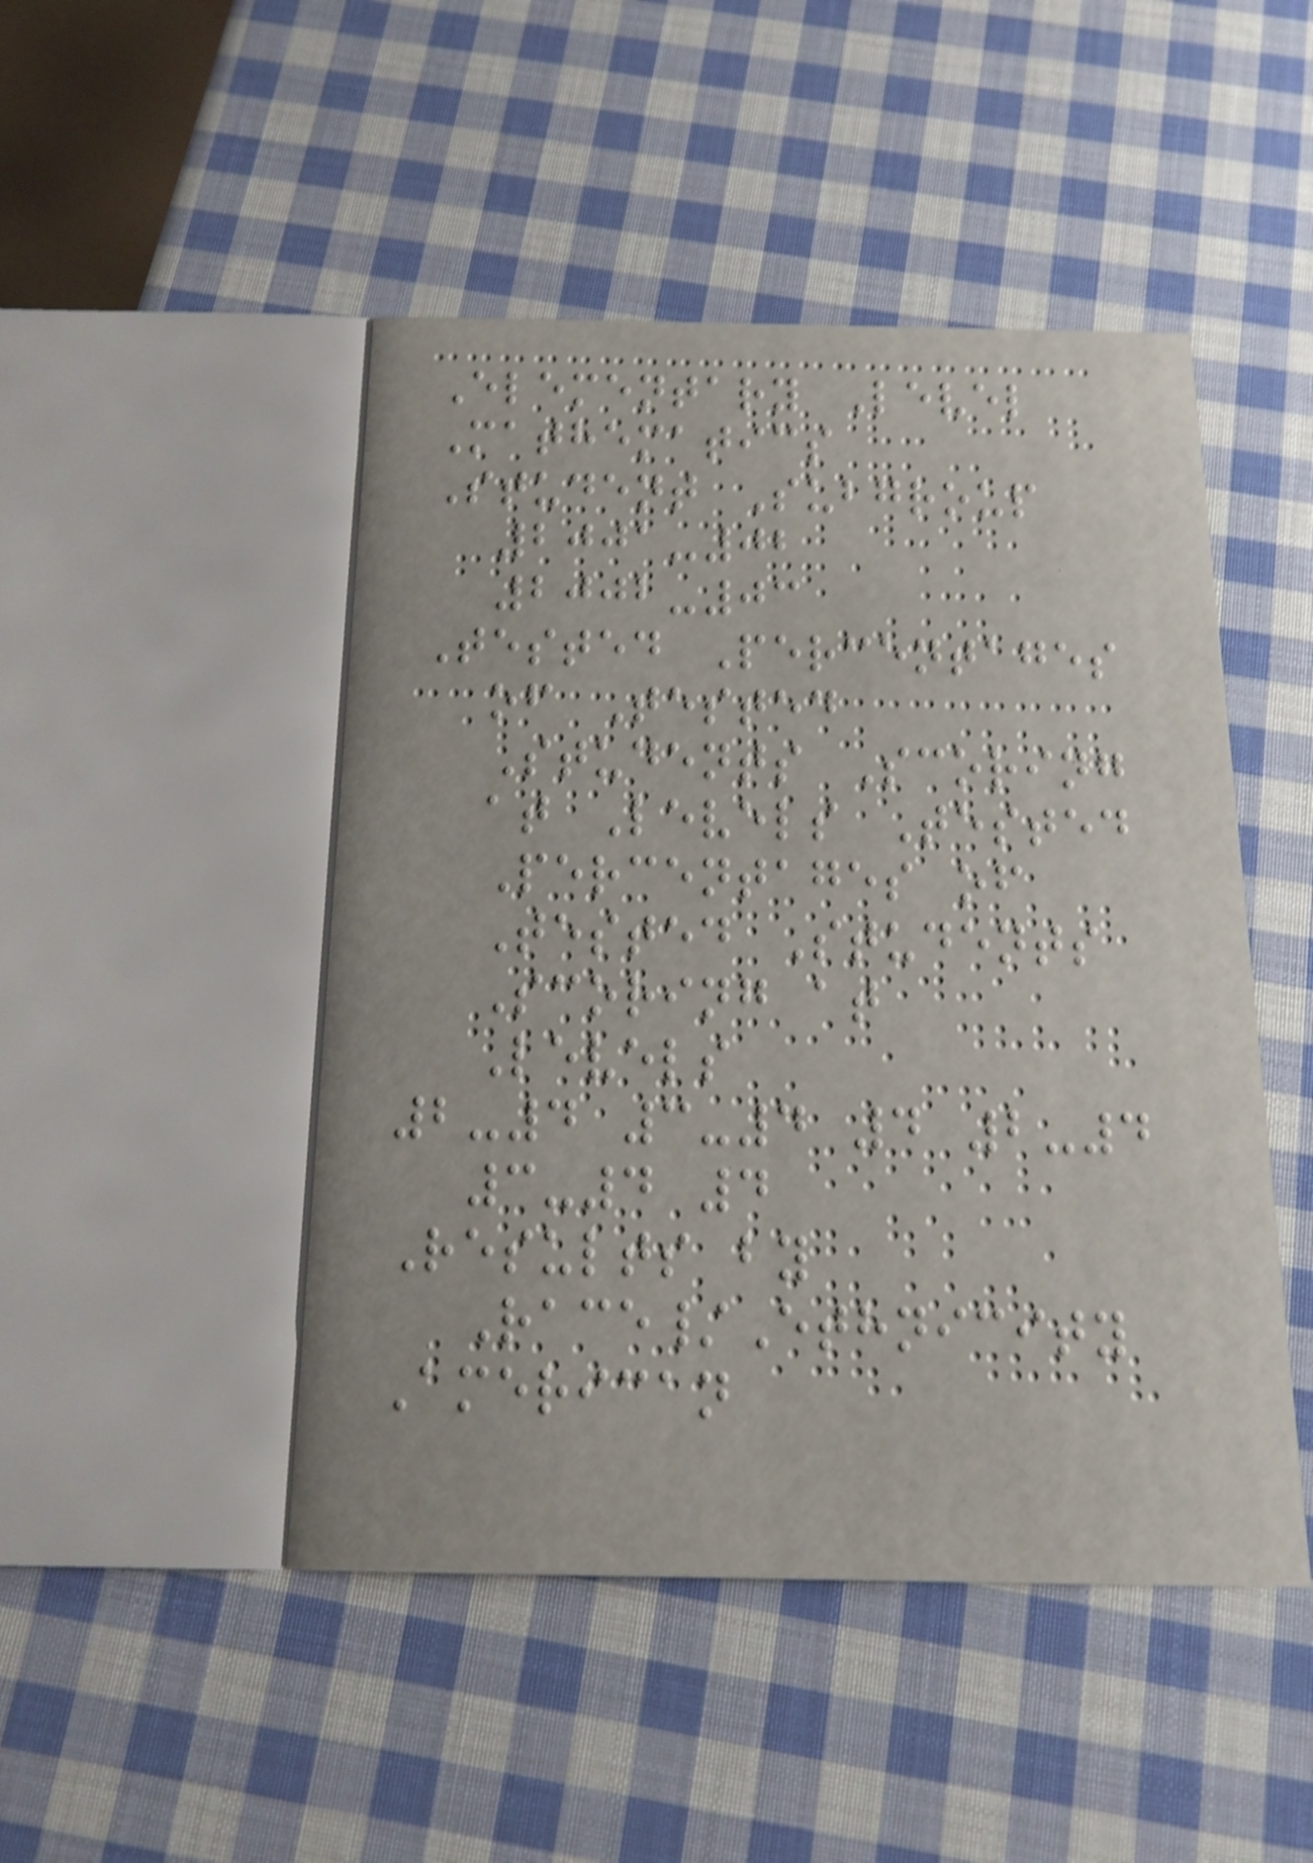Elementary Level
Mathematics
Student Subgroup
2001-02
2002-03
Tested Percentages
of Tested
Students Scoring
at Levels Tested
Percentages of
Tested Students
Scoring at
Levels
2-4 3-4 4 2-4
3-4 4
Results by
Race/Ethnicity
American
